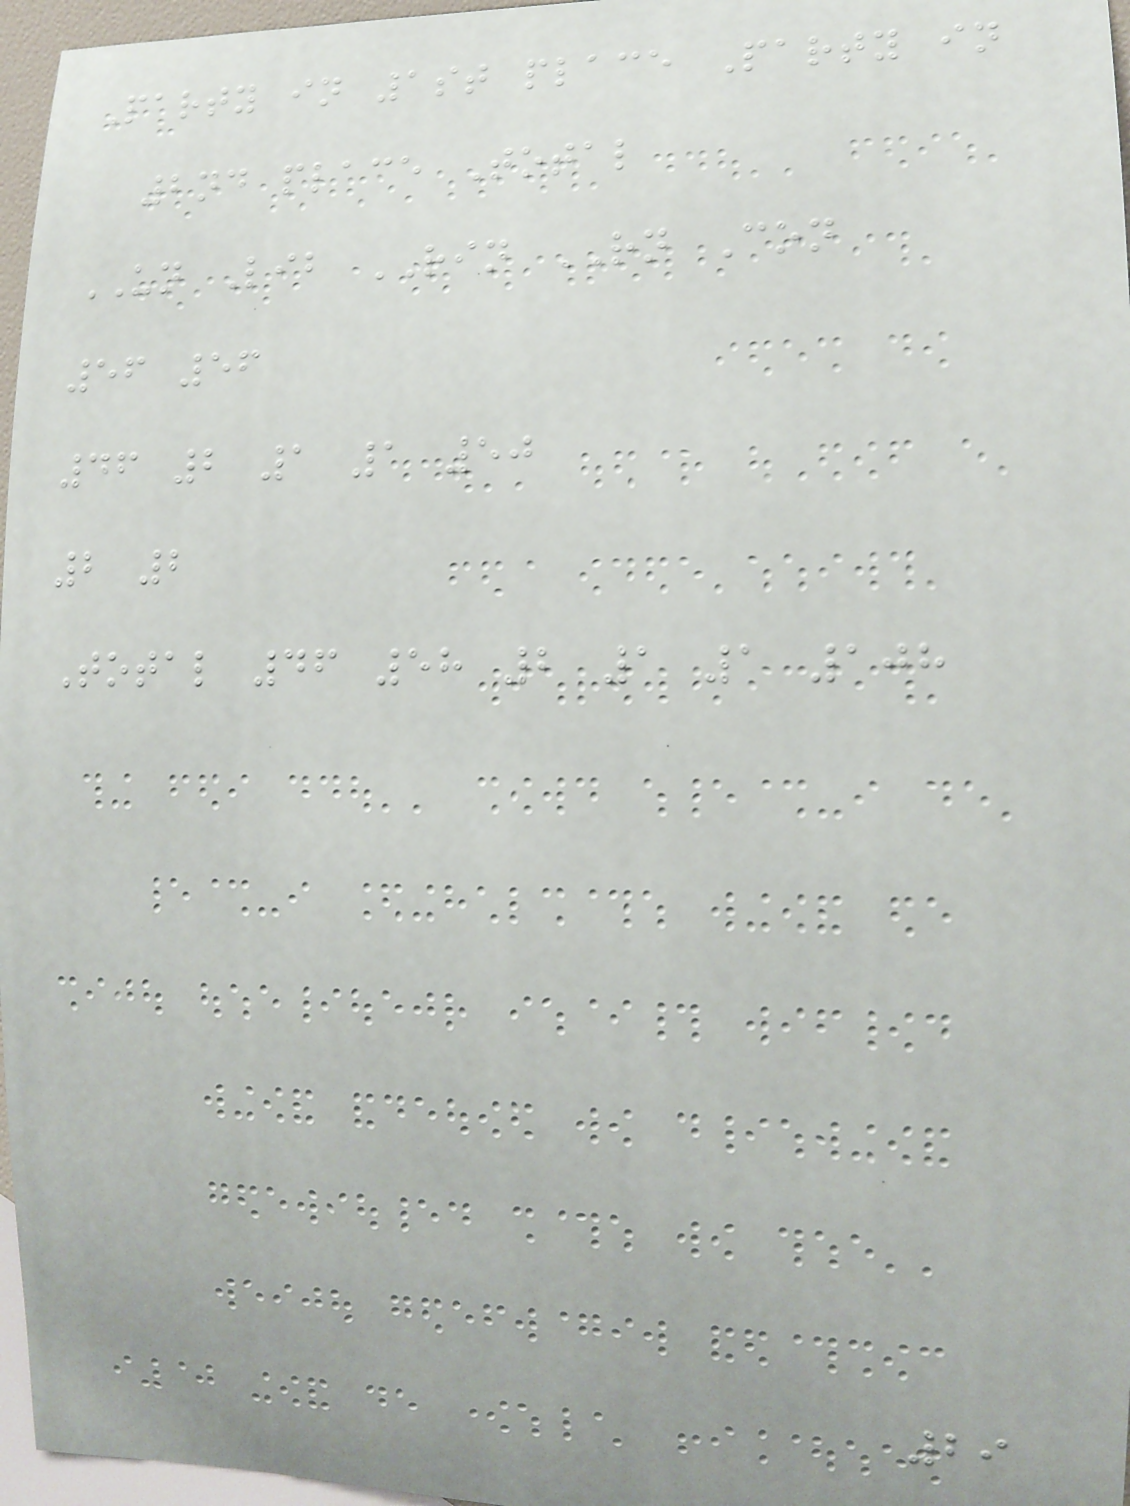Party in 1st place Party in
2nd place Total
UN Lib RIN RN Con
56 56
46 2 1 1 50
2 2
Total 46 58 2 1 1 108
29
